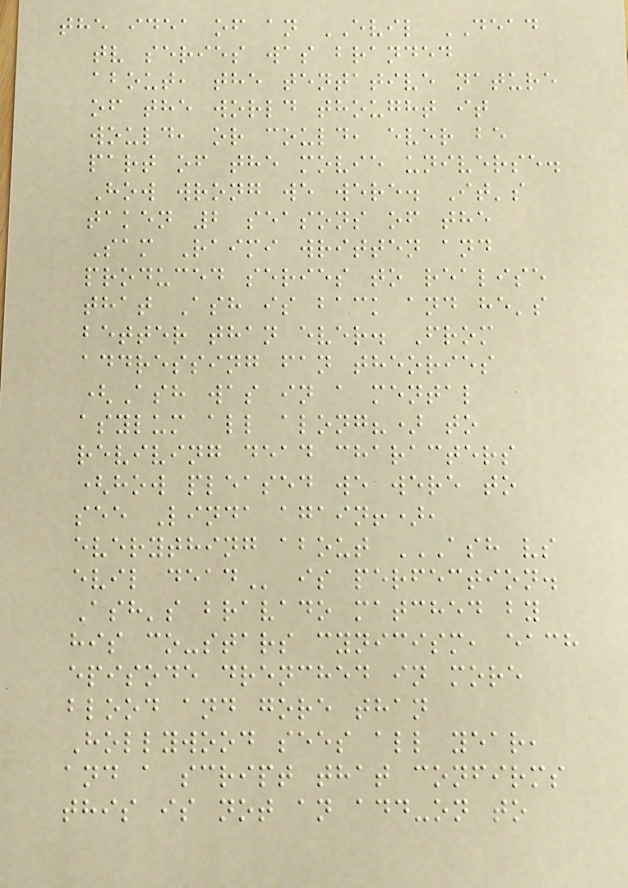the idea of an EVIL DEAD
tv series was branded
about, the tentative nature
of the world thought it
would, or could, ever be
part of the movie universe.
How wrong we were. It's
taken 2 seasons of the
Sam Raimi written and
produced series to realise
that Ash is back and he's
better than ever. From
addressing fan theories
(Ash was in a mental
asylum all along?) to
reviving dead characters
(how pleased we were to
see Linda again!),
everything about ASH VS
EVIL DEAD is perfection.
Ash's bravado matched by
his co-stars cynicism, each
episode drenched in more
blood and gore than
Hollywood sees all year,
and a script that confirms
this is not an add-on to
